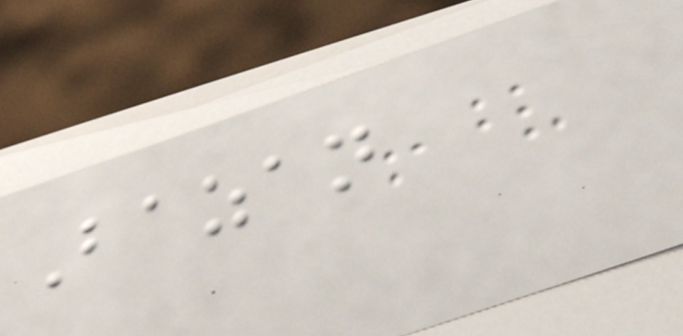Bazan
